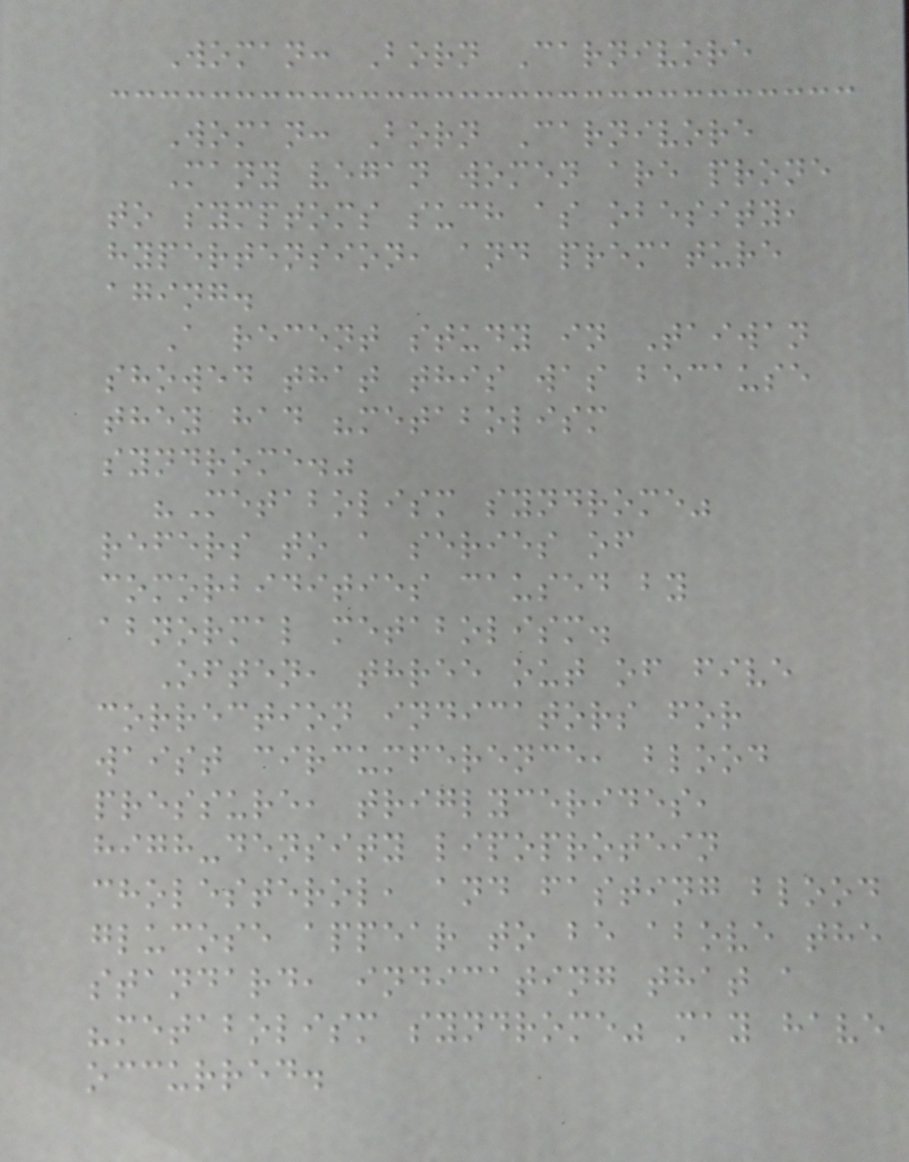Woman: Born Carnivore
Woman: Born Carnivore
Many vegan women are prone
to symptoms such as obesity,
hypertension, and premature
aging.
A recent study in Taiwan
showed that this was because
they had "metabolism
syndrome."
"Metabolism syndrome"
refers to a series of
comorbidities caused by
abnormal metabolism.
Often, three out of five
correction indicators for
waist circumference, blood
pressure, triglycerides,
high-density lipoprotein
cholesterol, and fasting blood
glucose appear to be above the
standard, indicating that a
"metabolism syndrome" may have
occurred.
